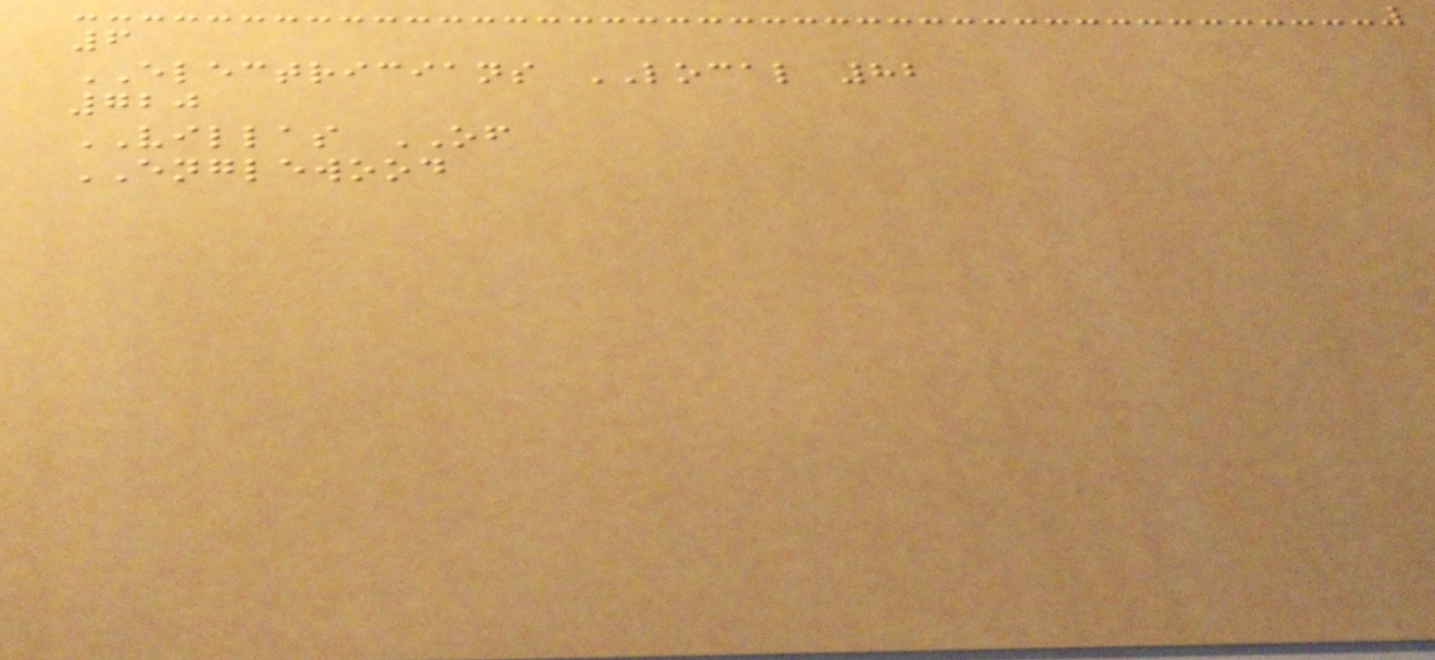6
ELECTRICIANS LOCAL 82
720
VILLAS OF
ENGLEWOOD
